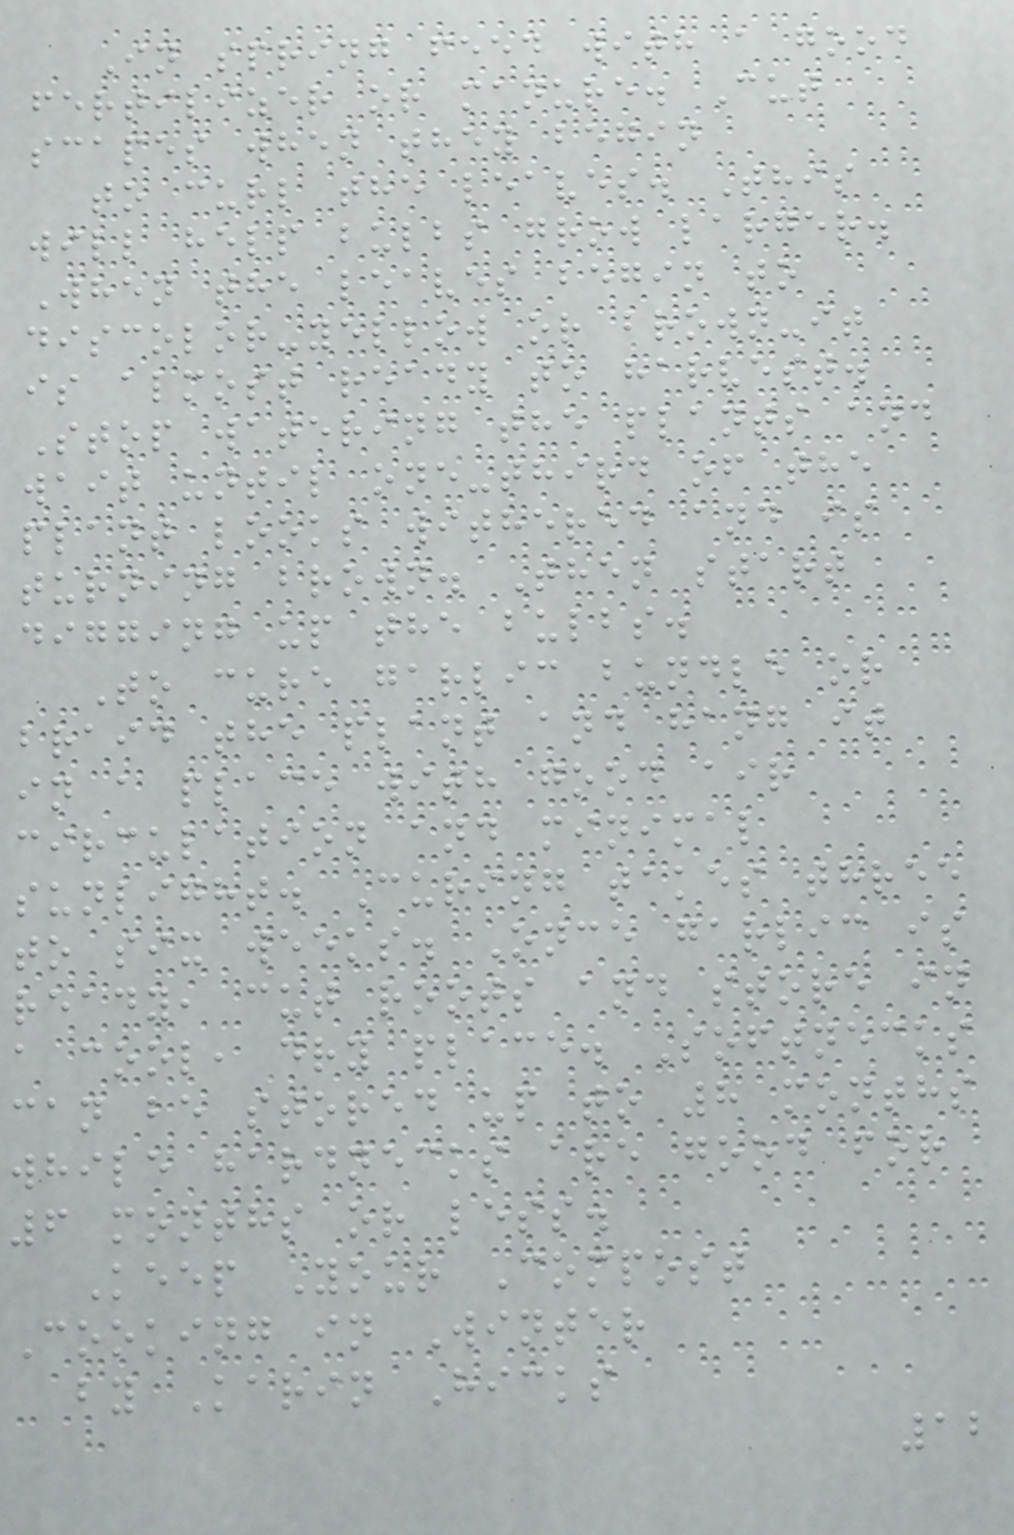In spring feed with a good
fertilizer or manure. Cut
scapes when they begin
to curl the leaves. This
will help bulbs grow larger.
When the leaves begin to
discolor-yellow or brown-it
is almost ready to harvest.
Stop watering the plants and
wait until one-third of the
plant looks withered and is
turning brown. Then start
digging up the bulbs.
To cure garlic bundle or
braid the plant and hang it
in a place with good air
circulation and minimal
sunlight. Curing takes three
to six weeks. Once garlic is
ready, cut roots and store in
a cool, dry place. Softnecks
can be stored up to 8 months
while hardnecks are good for
6 months or less.
Keep Your Compost
Cooking in Winter
by Karin Hicks
12
